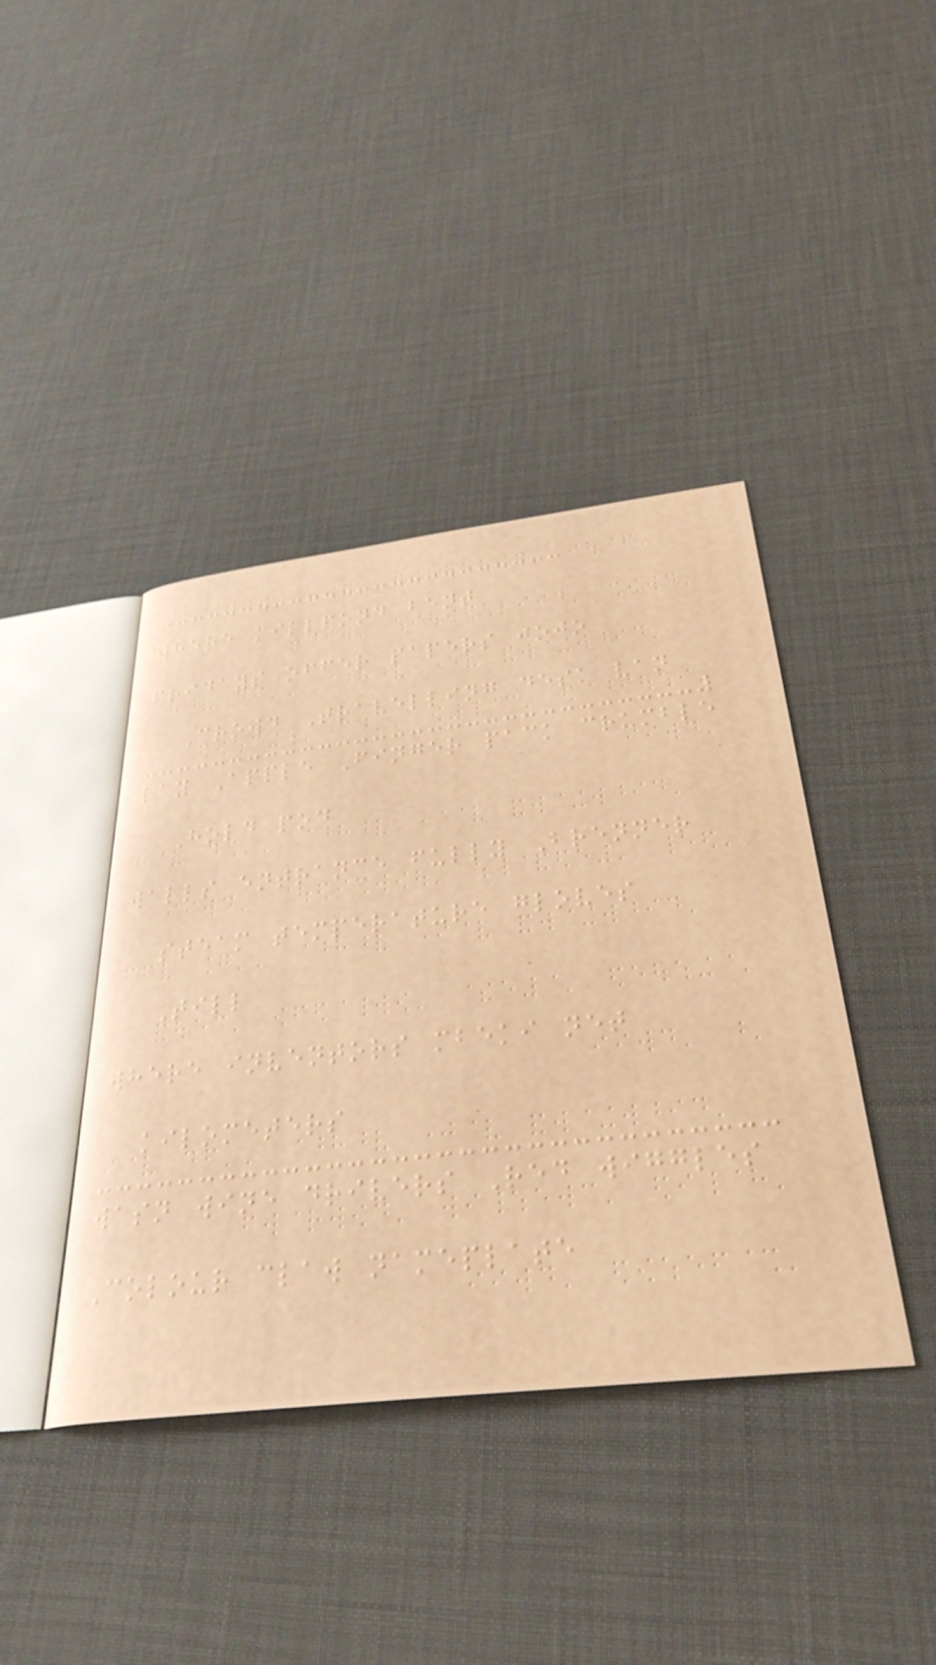where millpond bent
fridays offer papers jojo
Crowd Travelling desk van
lay Apple Finger pack crumble
Hold pod
walls entrance fully Brenner
steam temperature gloves
Till
where inventors mbeki net
kilometers
wasn wine drivers Red wiggles
Colour claw nameplate
